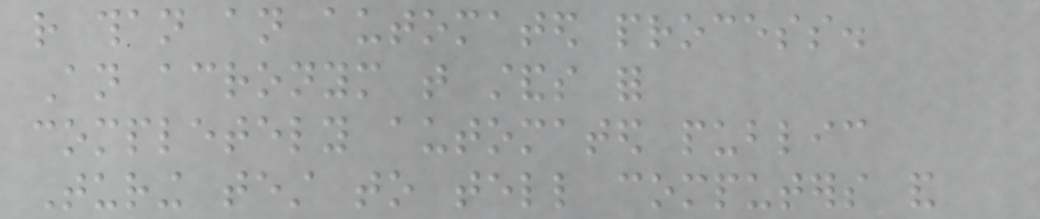rather than an automated process.
An acronym that stands for
completely automated public
Turing test to tell computers and
